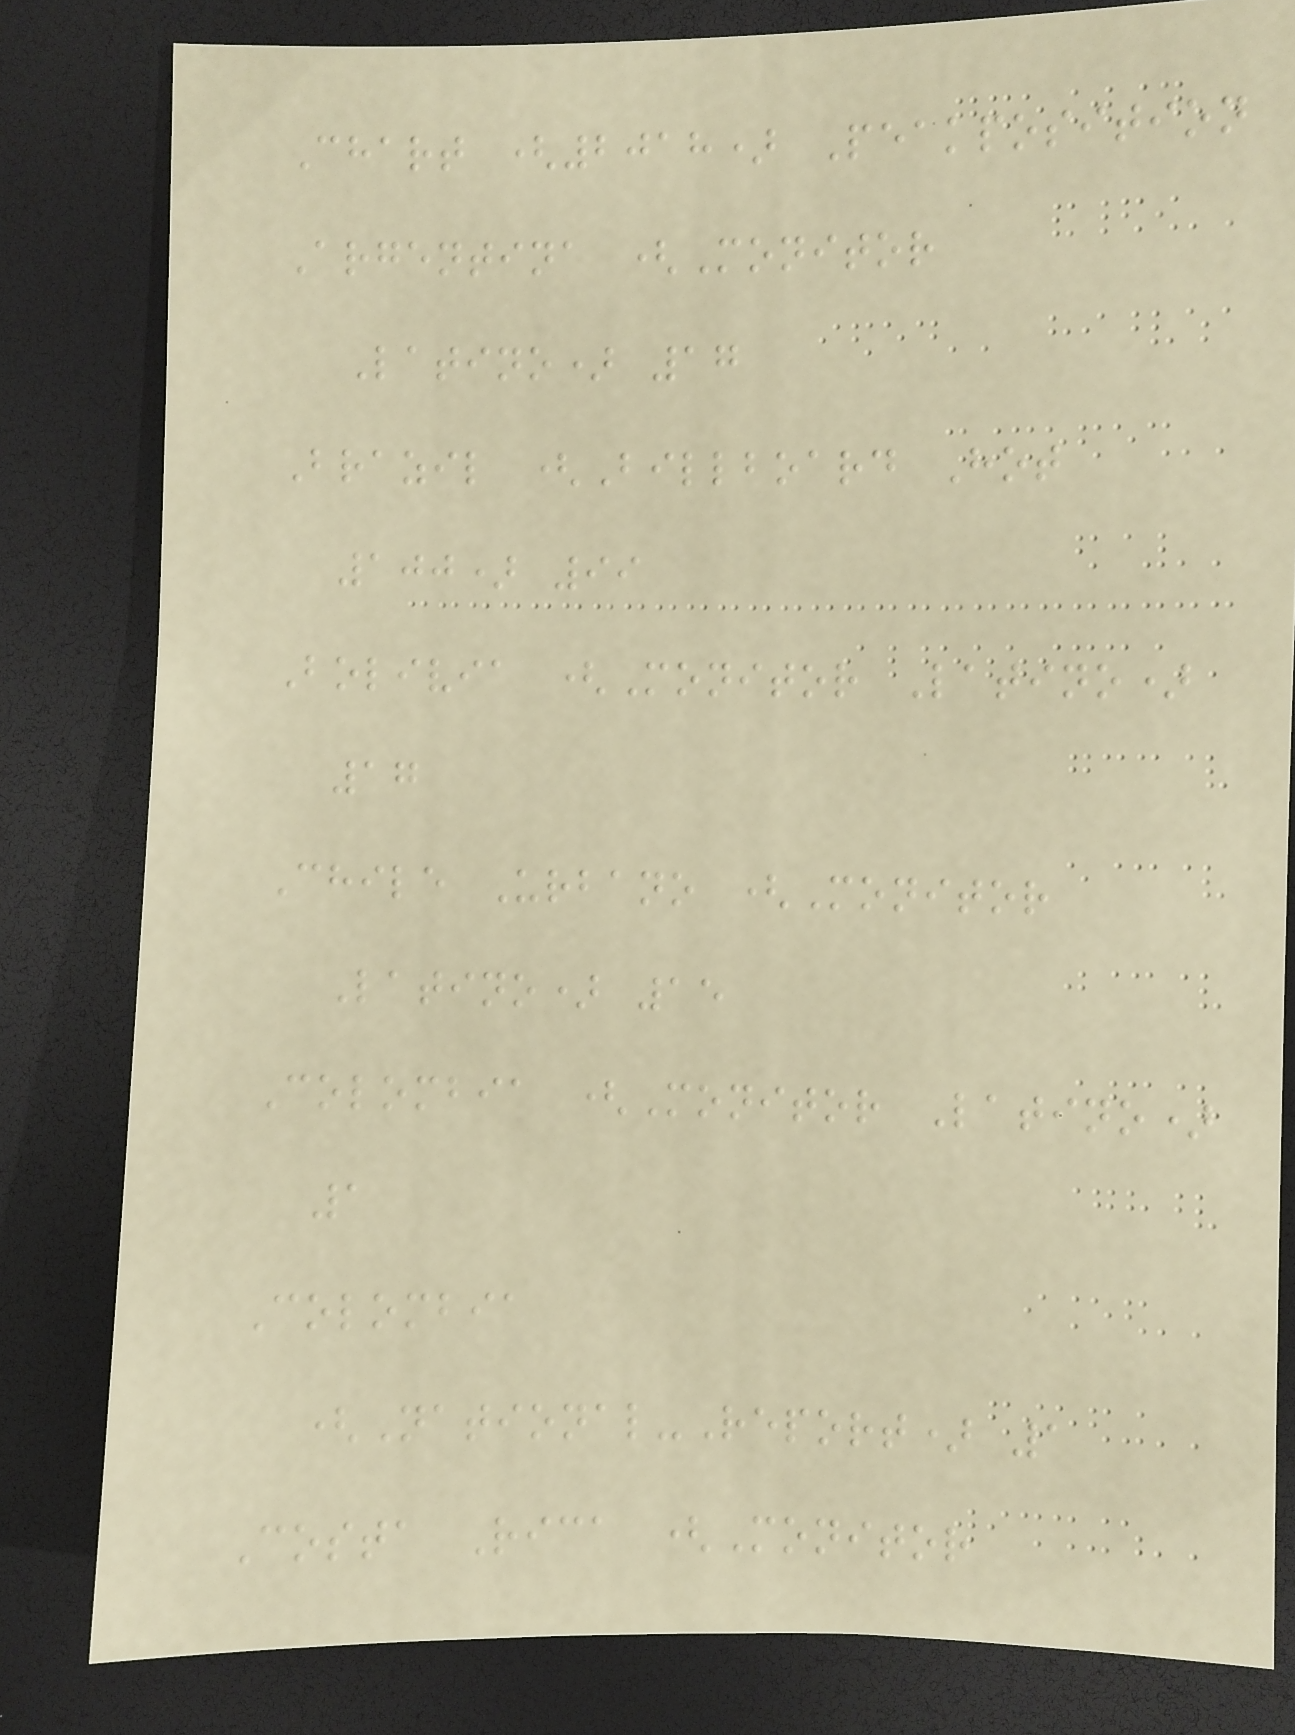Chart (2018) Peakposition
Argentina (Monitor
Latino) 17
Brazil (Billboard Hot
100) 99
Bolivia (Monitor Latino)
17
Chile Urbano (Monitor
Latino) 15
Colombia (Monitor Latino)
1
Colombia
(National-Report) 1
Costa Rica (Monitor
